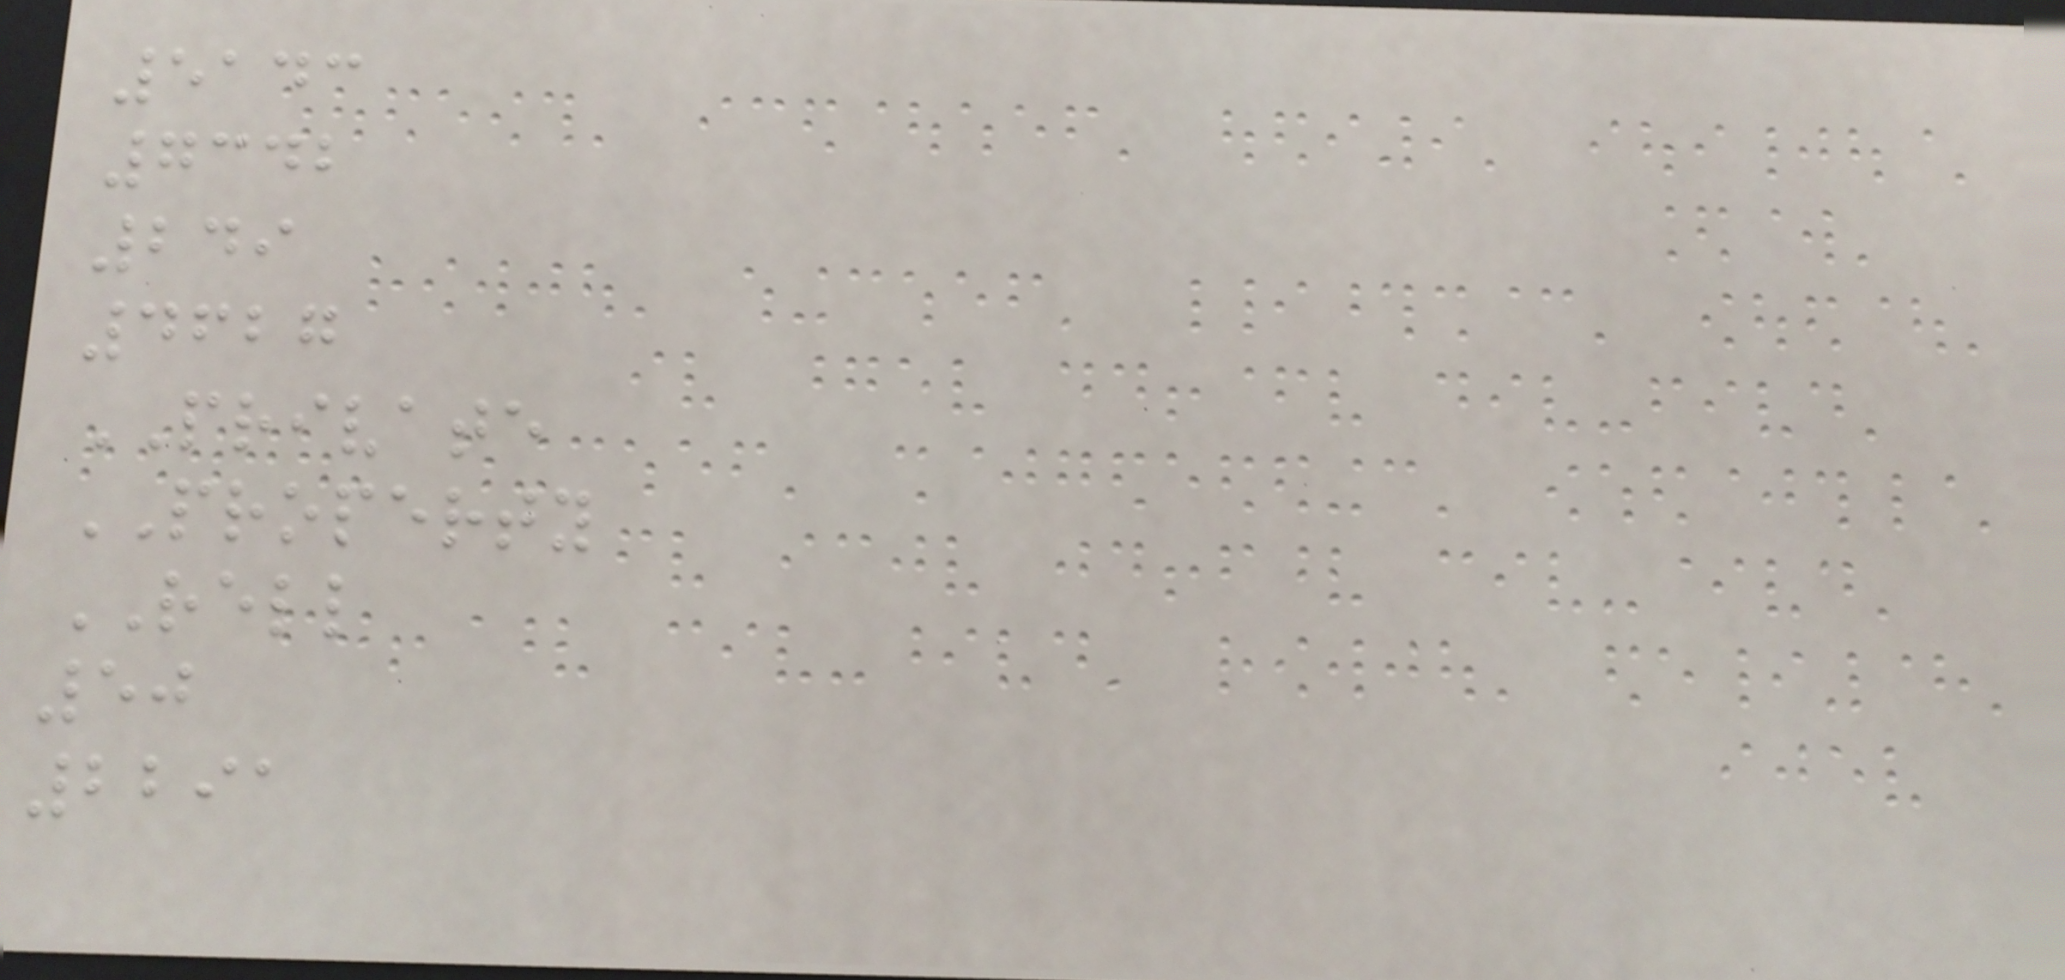5143
7342
249
4627
PRIVATE
PROPERTY
RELL
50
2291
